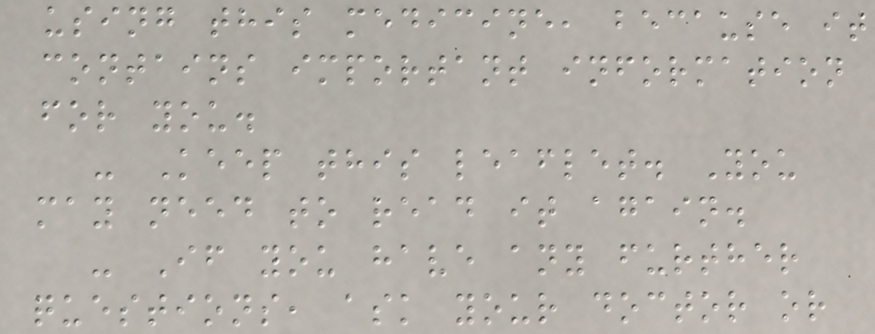using this medicine, because it
contains important information
for you.
- Keep this leaflet. You
may need to read it again.
- If you have any further
questions, ask your doctor or
